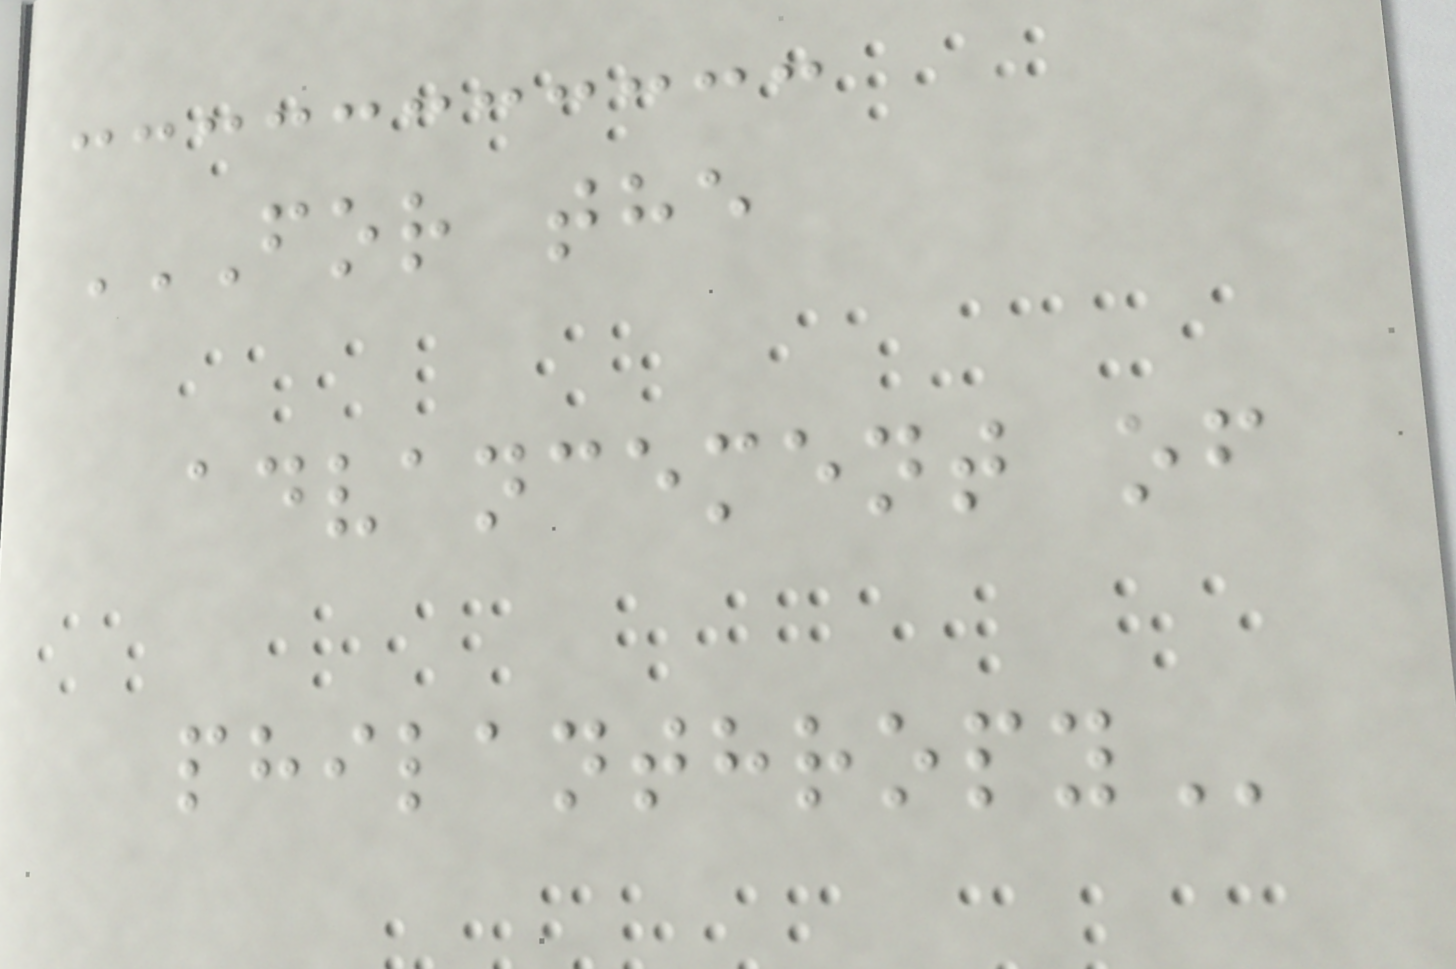FOR THE
ADVANCEMENT OF
PHILANTHROPY
